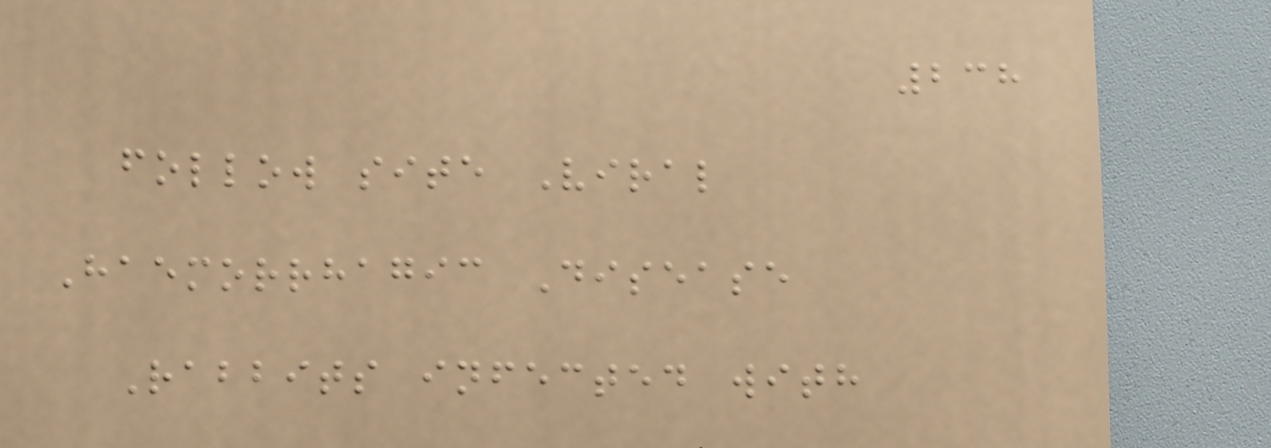238
follow site Viral
Haemorrhagic Disease
Rabbits infected with
